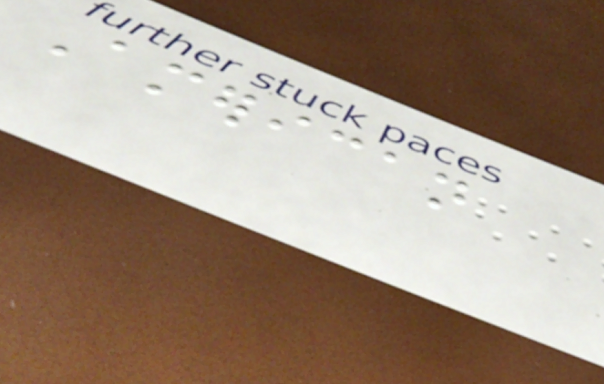American
